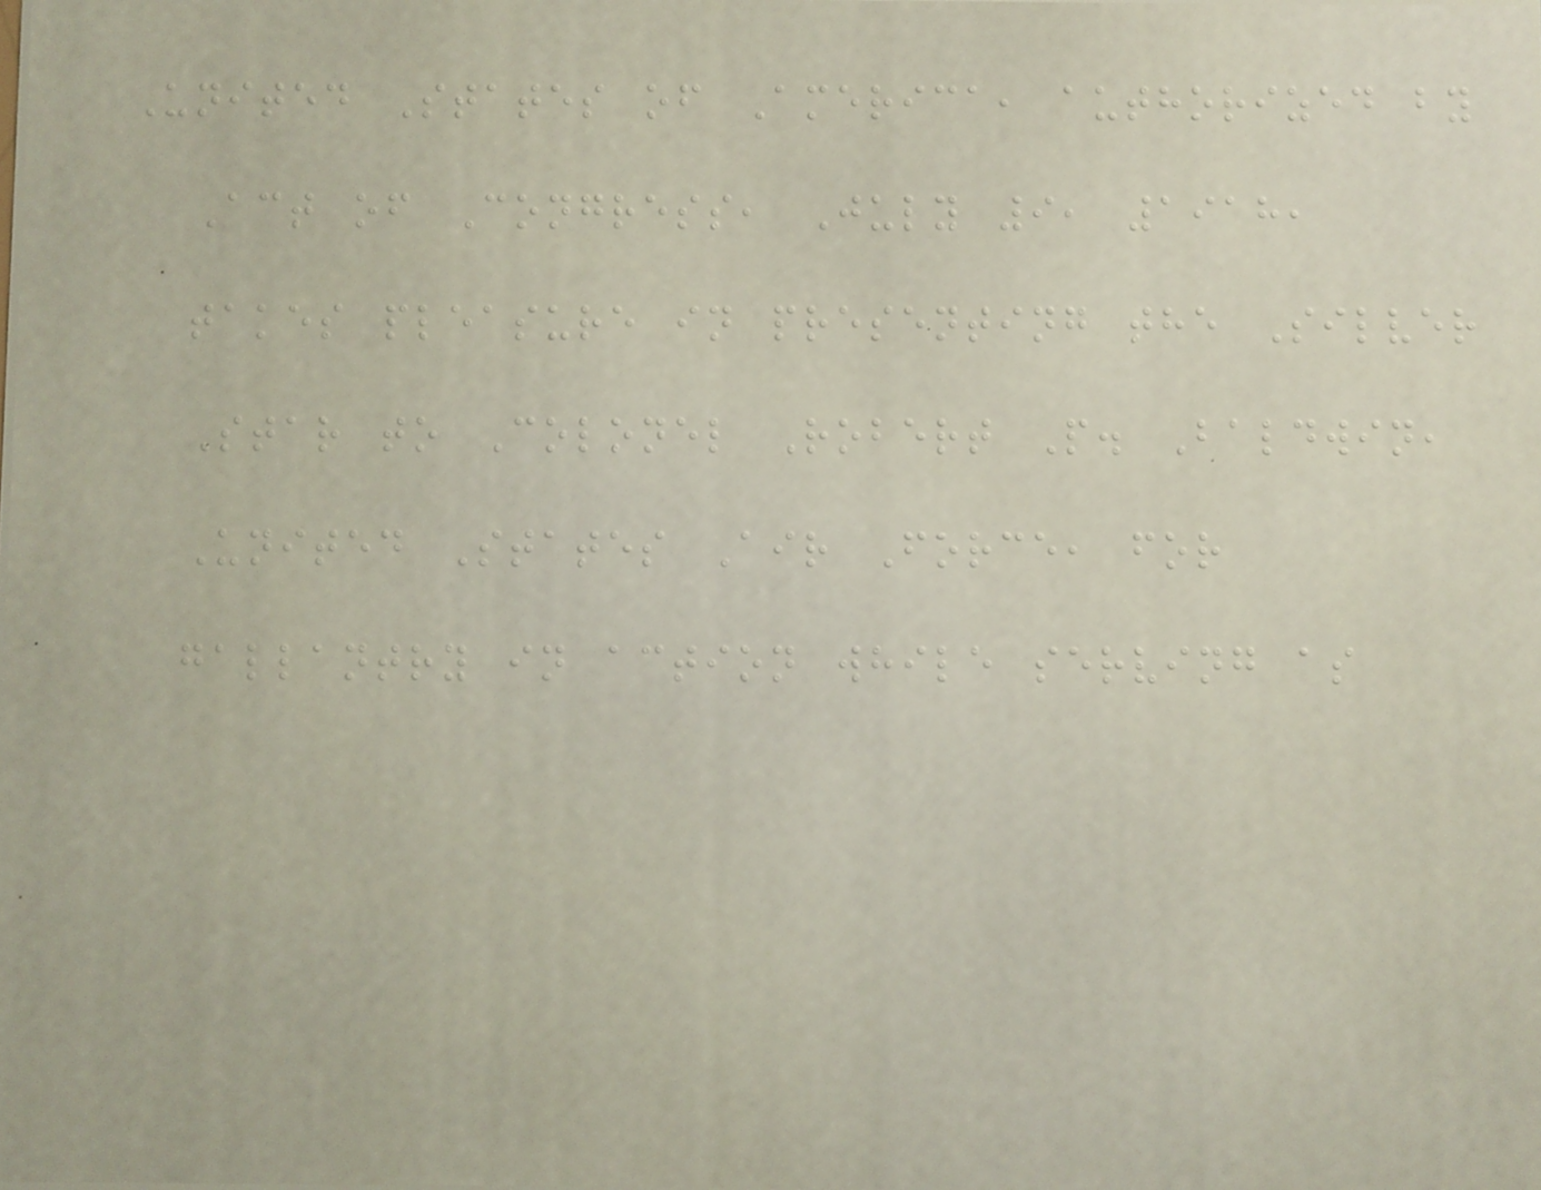United States of America, authorized by
Act of Congress, July 9, 1918,
takes pleasure in presenting the Silver
Star to Colonel Robert P. Baldwin,
United States Air Force, for
gallantry in action while serving as
